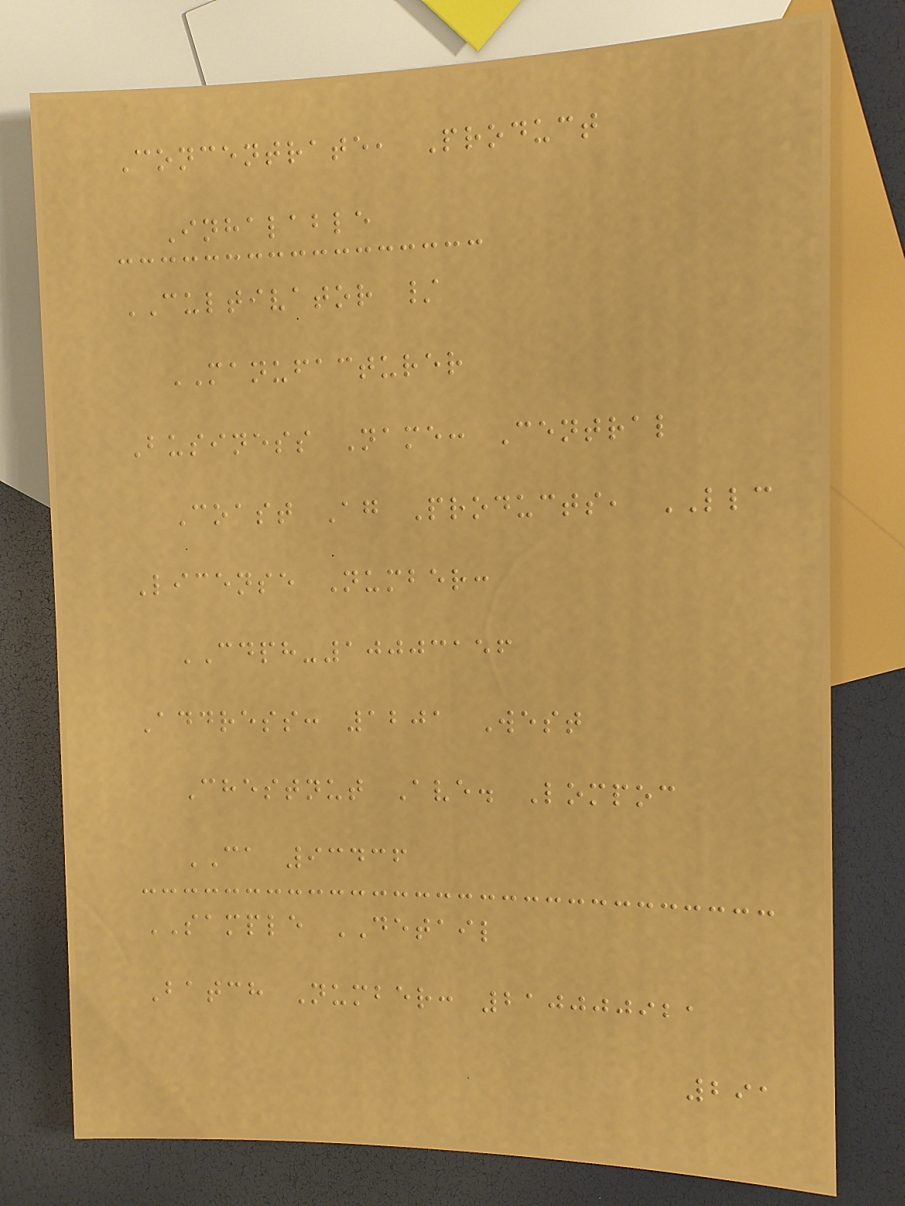Concentrate, Product
Inhalable
CULTIVATOR /
MANUFACTURER
Business Name: Central
Coast Ag Products, LLC
License Number:
CDPH-10003156
Address: 1201 West
Chestnut Ave. Lompoc
CA 93436
SAMPLE DETAIL
Batch Number: 210000921
291
